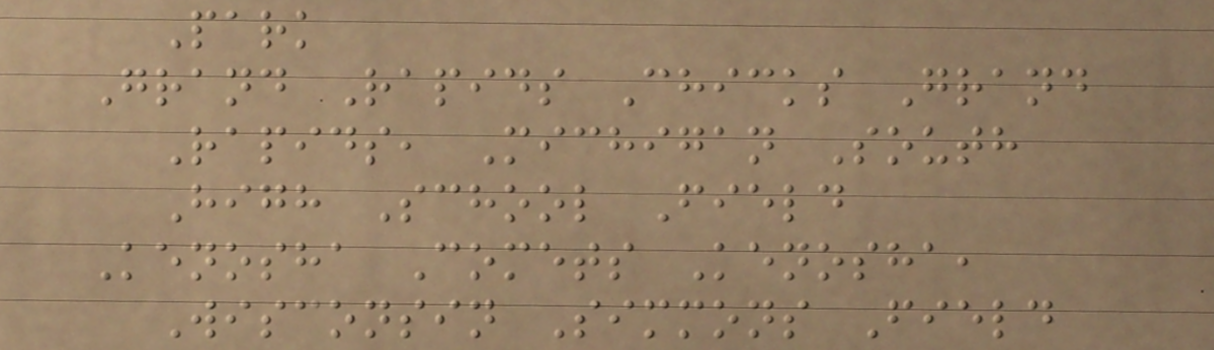Park
Grand Rapids Chicks Grand
Rapids, Michigan South
High School Field
Kenosha Comets Kenosha,
Wisconsin Simmons Field
